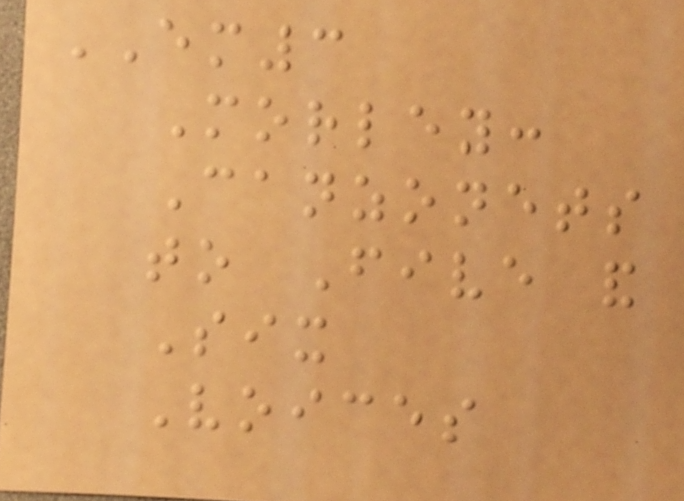EM3
Morley:
Canzonets
to Five and
Six
Voices
